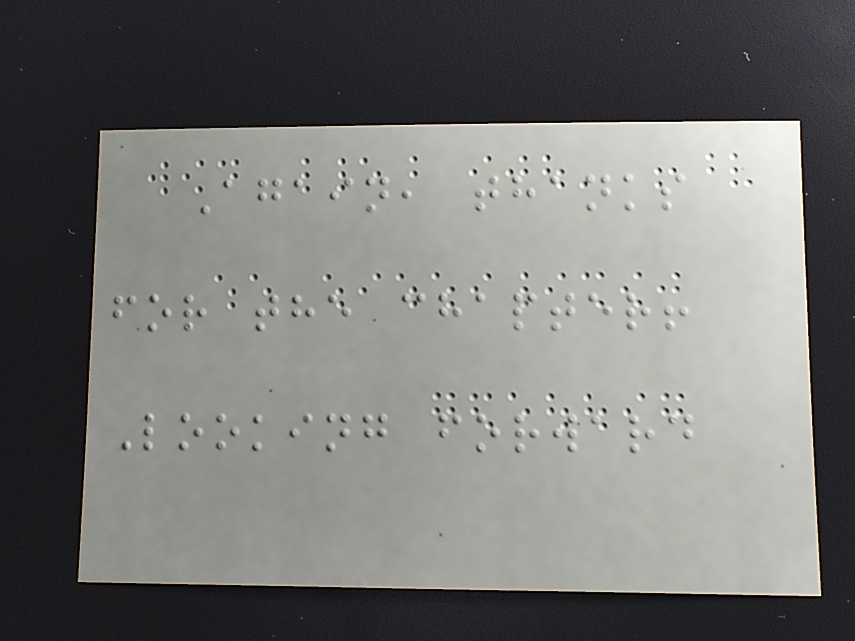Again, thanks
for the chapter!
Looking forward
